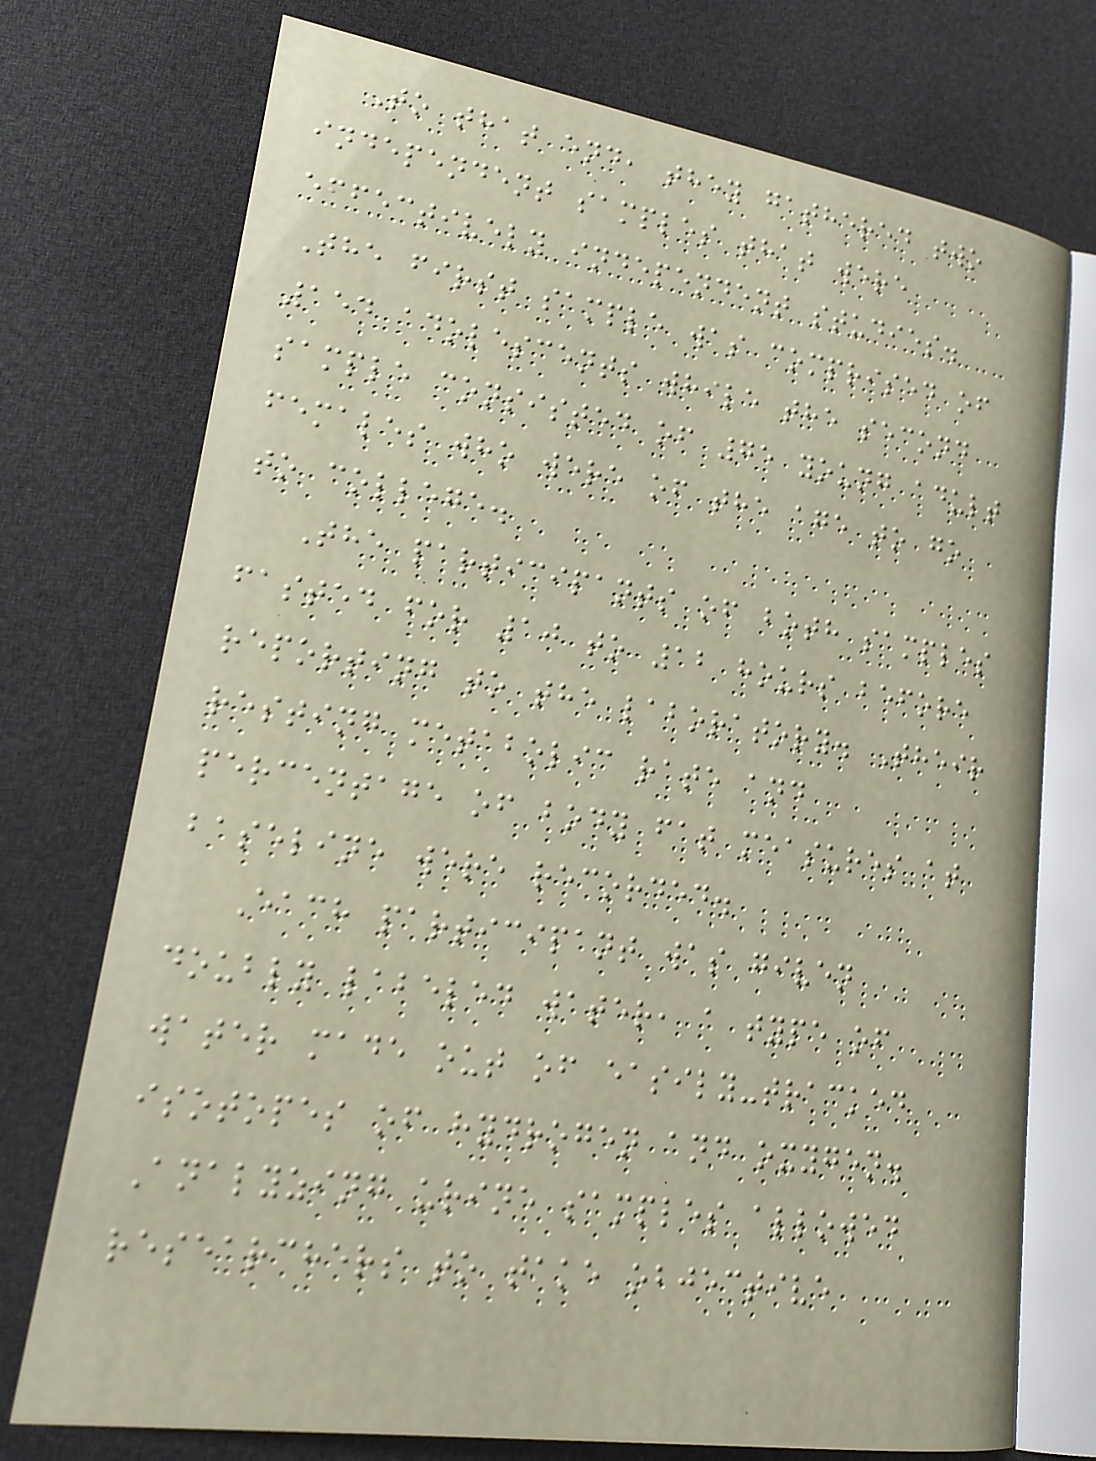To that end, they gathered two
independent samples that were
effectively independent studies.
The first sample was comprised of
154 adolescents while the second
sample consisted of 75 young adult
females who were of the age to go
to college.
The participants of both samples
fasted for 10 to 12 hours before
reporting to the laboratory. Their
resting metabolic rate and
percentage of body fat measures at
baseline were recorded.
Each participant was given
doubly labeled water, a type of
water made out of easily-tracked
isotopes of hydrogen and oxygen.
Analyzing urine samples allowed
researchers to take objective
